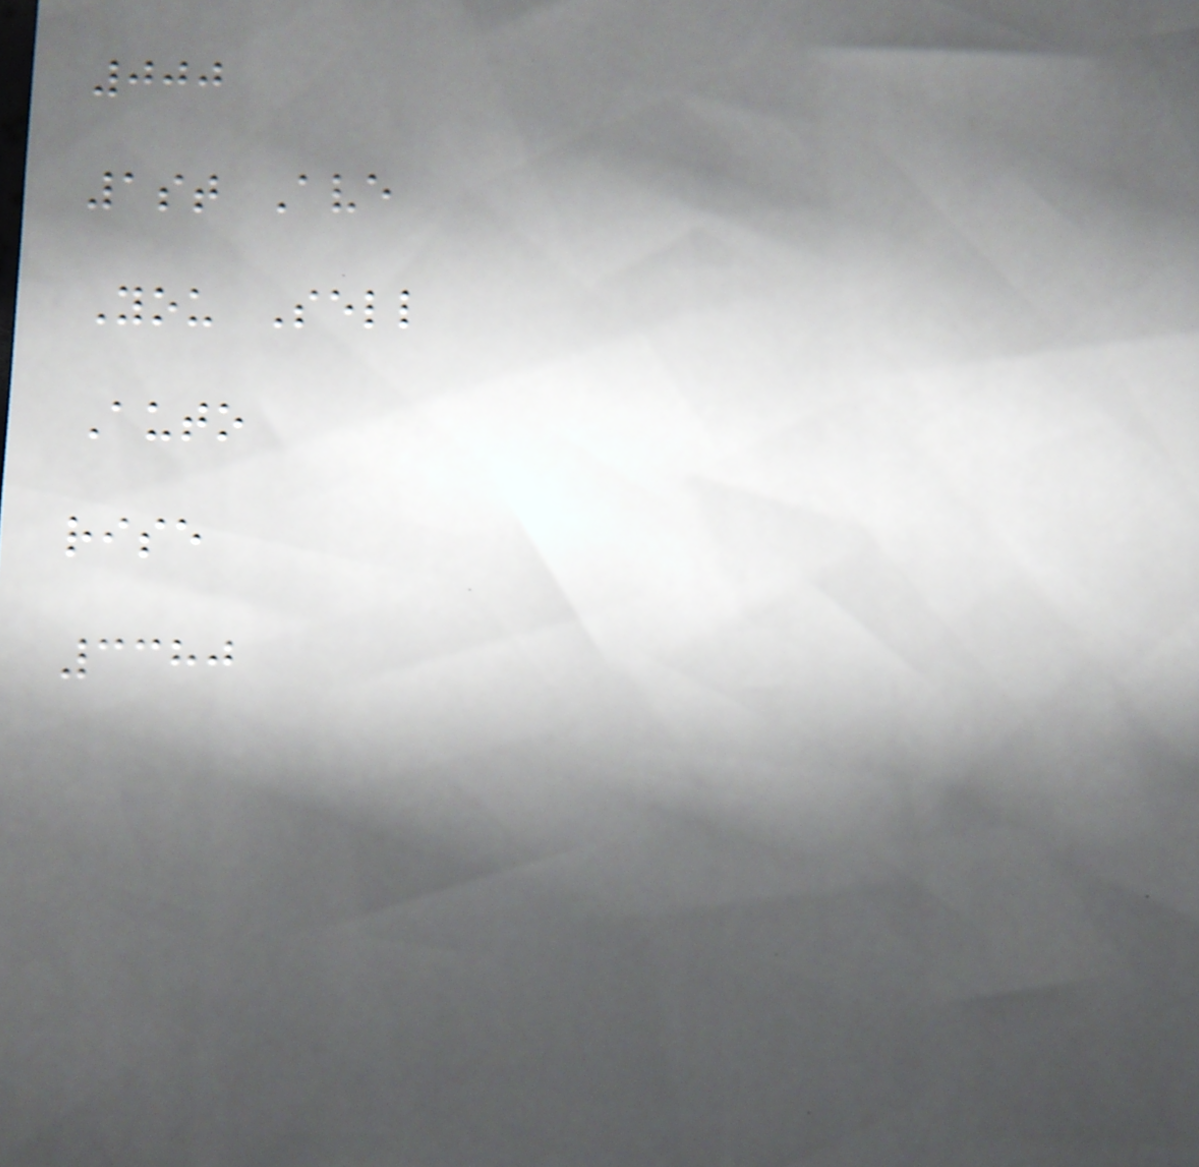000
1st Ave
You Sell
Auto
rise
3380
